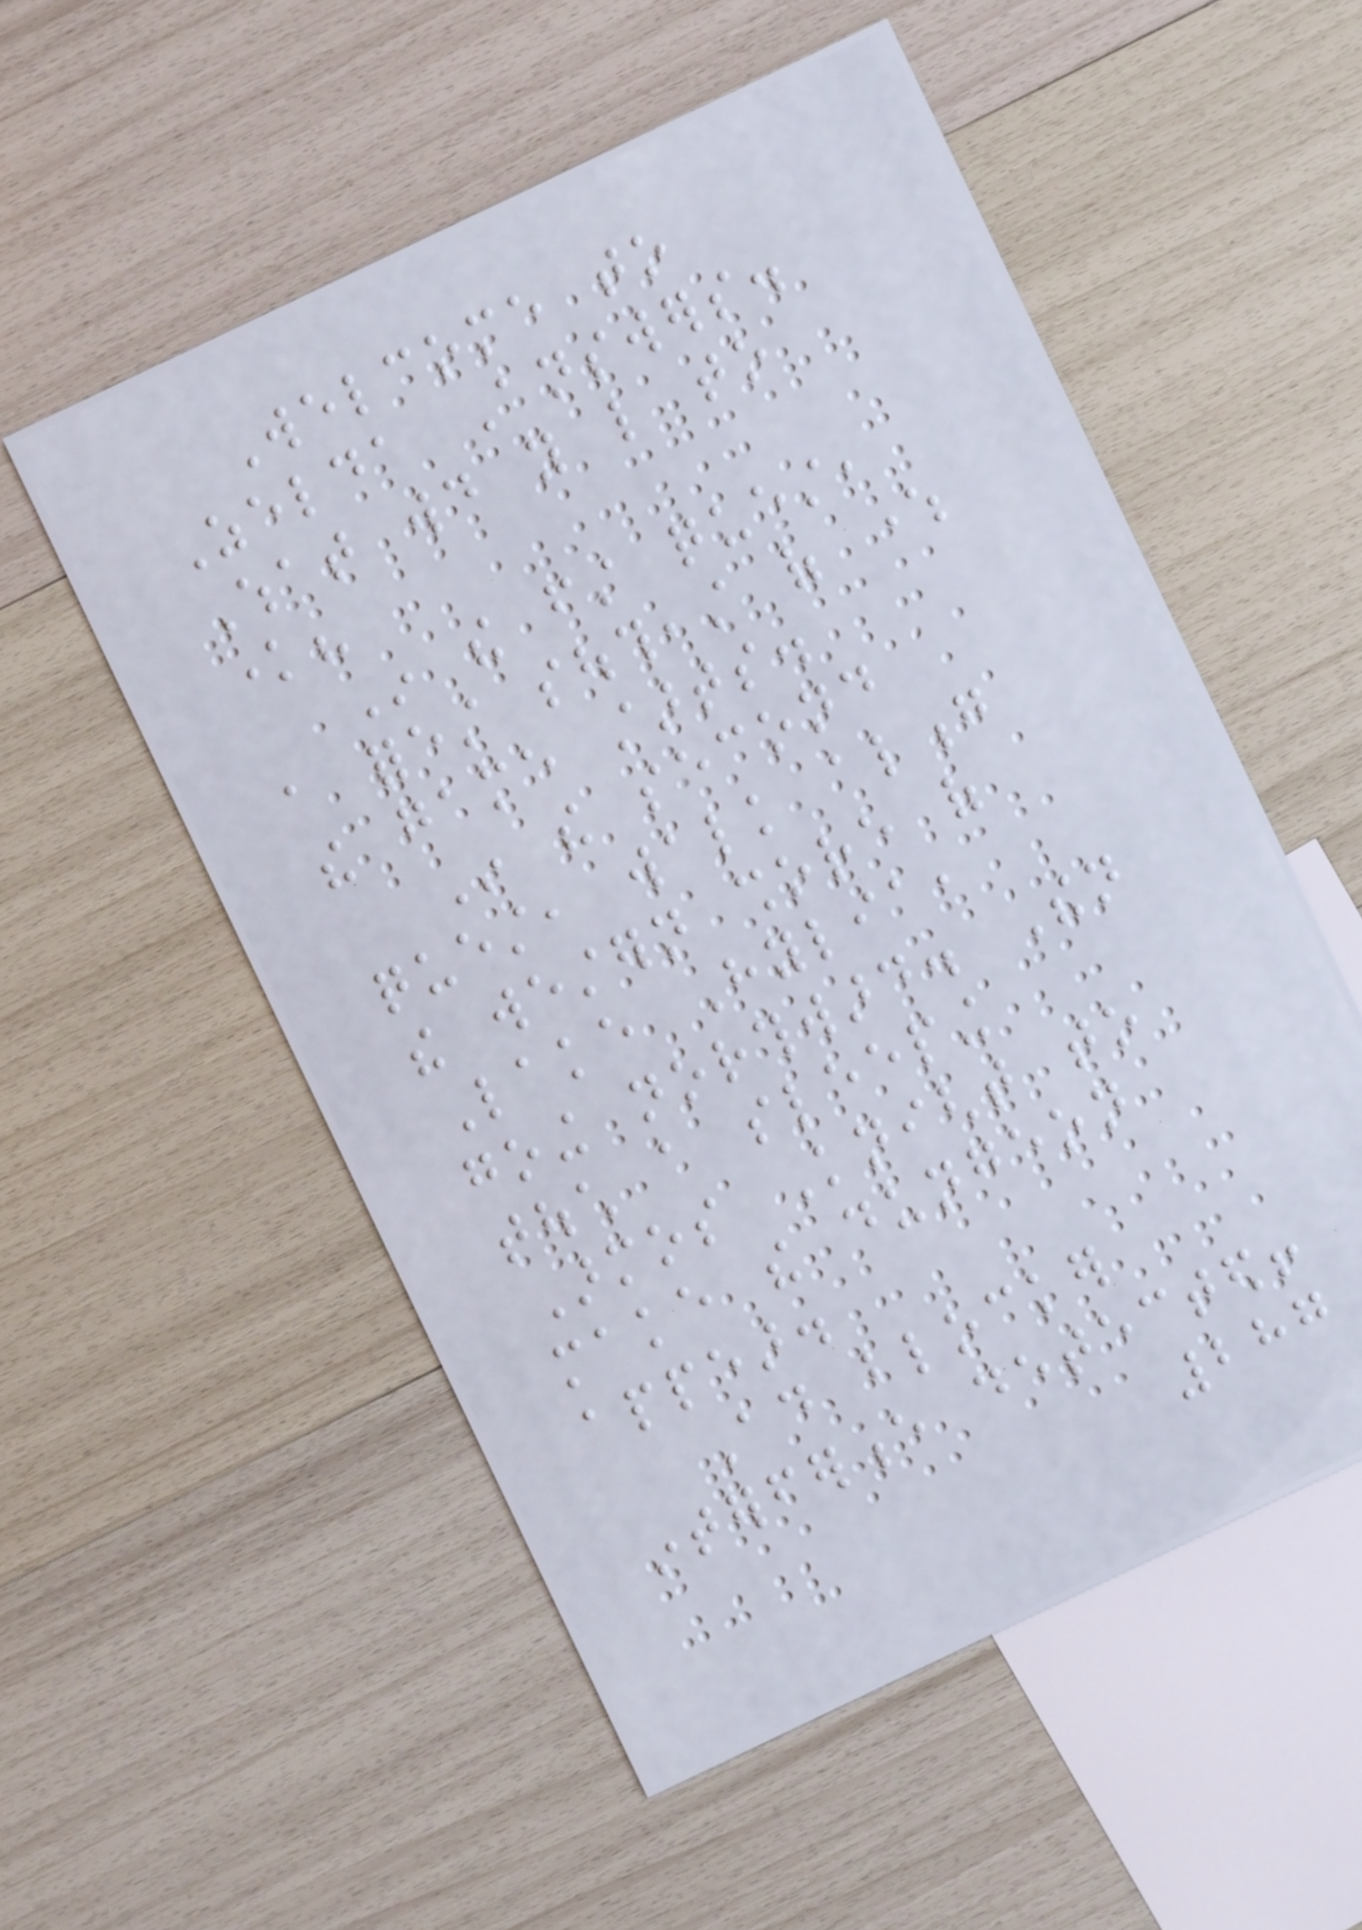Welcome to
Zelda Answers.
What would you like to
know?
In the first quest,
a forest southeast of where
the game starts.
In the second
quest, walk along
the western shore of
Lake Hylia,
going northward. Then
touch a sleeping
Armos Knight to
make the dungeon
appear.
Ad blocker
interference detected!
287
